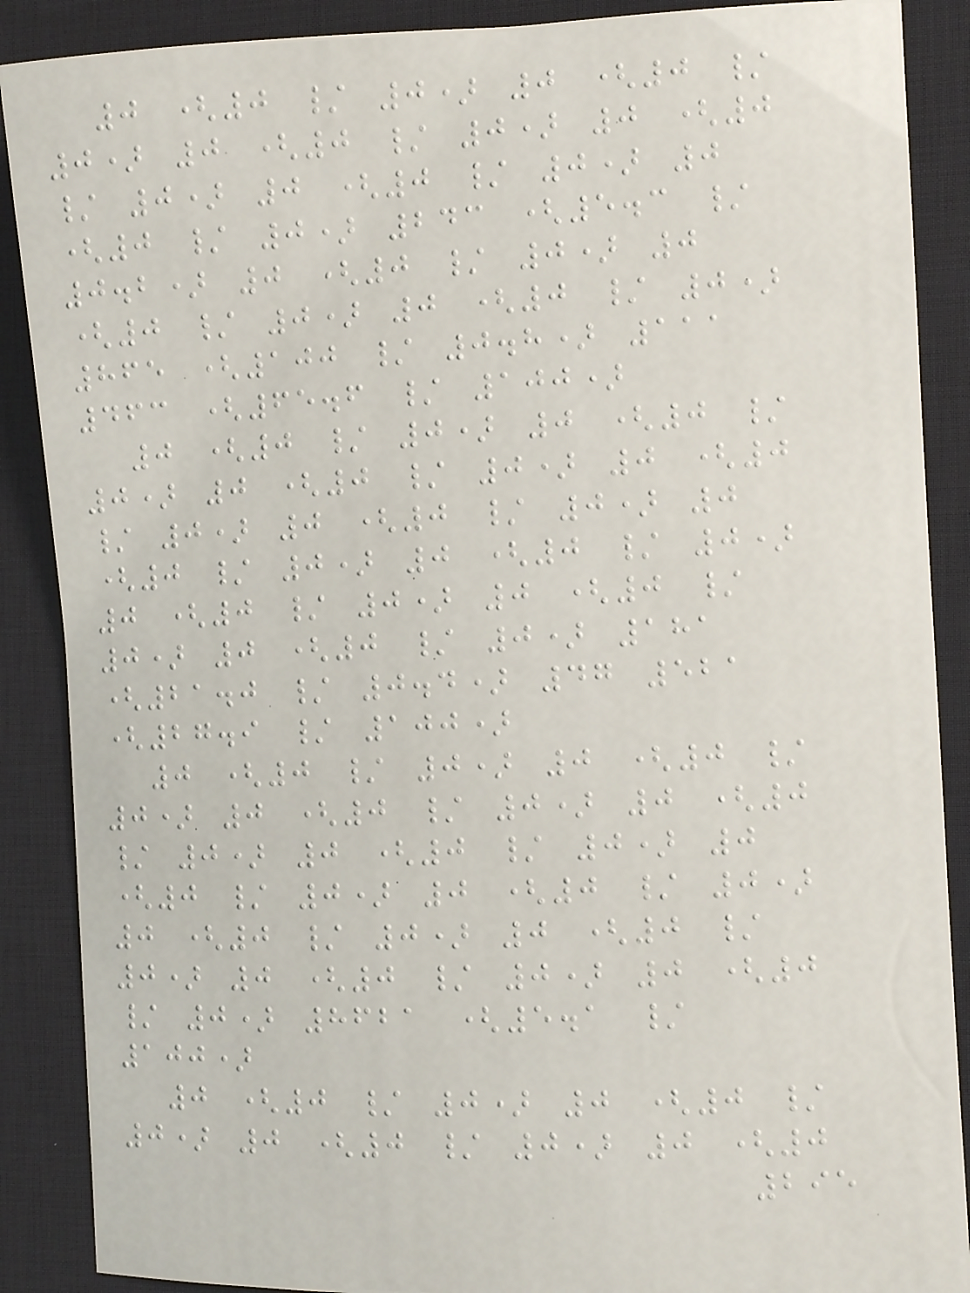0 (0 / 0) 0 (0 /
0) 0 (0 / 0) 0 (0
/ 0) 0 (0 / 0) 0
(0 / 0) 243 (5.3 /
0.2) 0 (0 / 0) 0
(0 / 0) 0 (0 / 0)
865 (100 / 0.8) 111
463 (65.6 / 100)
0 (0 / 0) 0 (0 /
0) 0 (0 / 0) 0 (0
/ 0) 0 (0 / 0) 0
(0 / 0) 0 (0 / 0)
0 (0 / 0) 0 (0 /
0) 0 (0 / 0) 181
(21.0 / 0.4) 47 521
(27.9 / 100)
0 (0 / 0) 0 (0 /
0) 0 (0 / 0) 0 (0
/ 0) 0 (0 / 0) 0
(0 / 0) 0 (0 / 0)
0 (0 / 0) 0 (0 /
0) 0 (0 / 0) 0 (0
/ 0) 8621 (5.1 /
100)
0 (0 / 0) 0 (0 /
0) 0 (0 / 0) 0 (0
295
